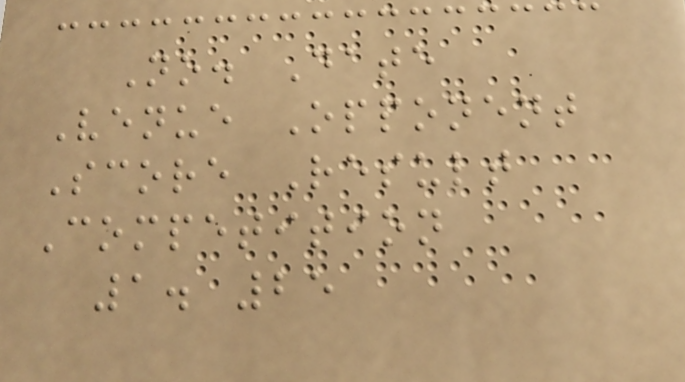No. Date
Venue Opponent
Score Result
Competition
1. 25
